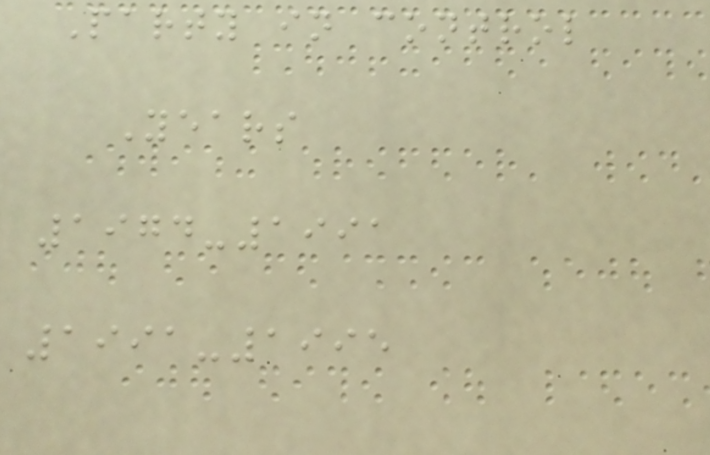Party in control
Years
1974-1991
1991-1995
